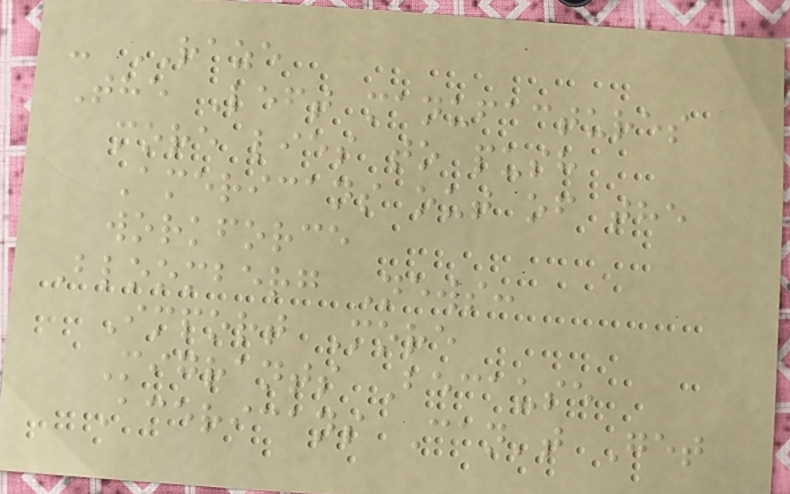- RAZE
The Left manufactures
more lies to push
Americans out of the
workforce
Bloomberg News:
Import More
Migrants Because
Americans Can't Get
